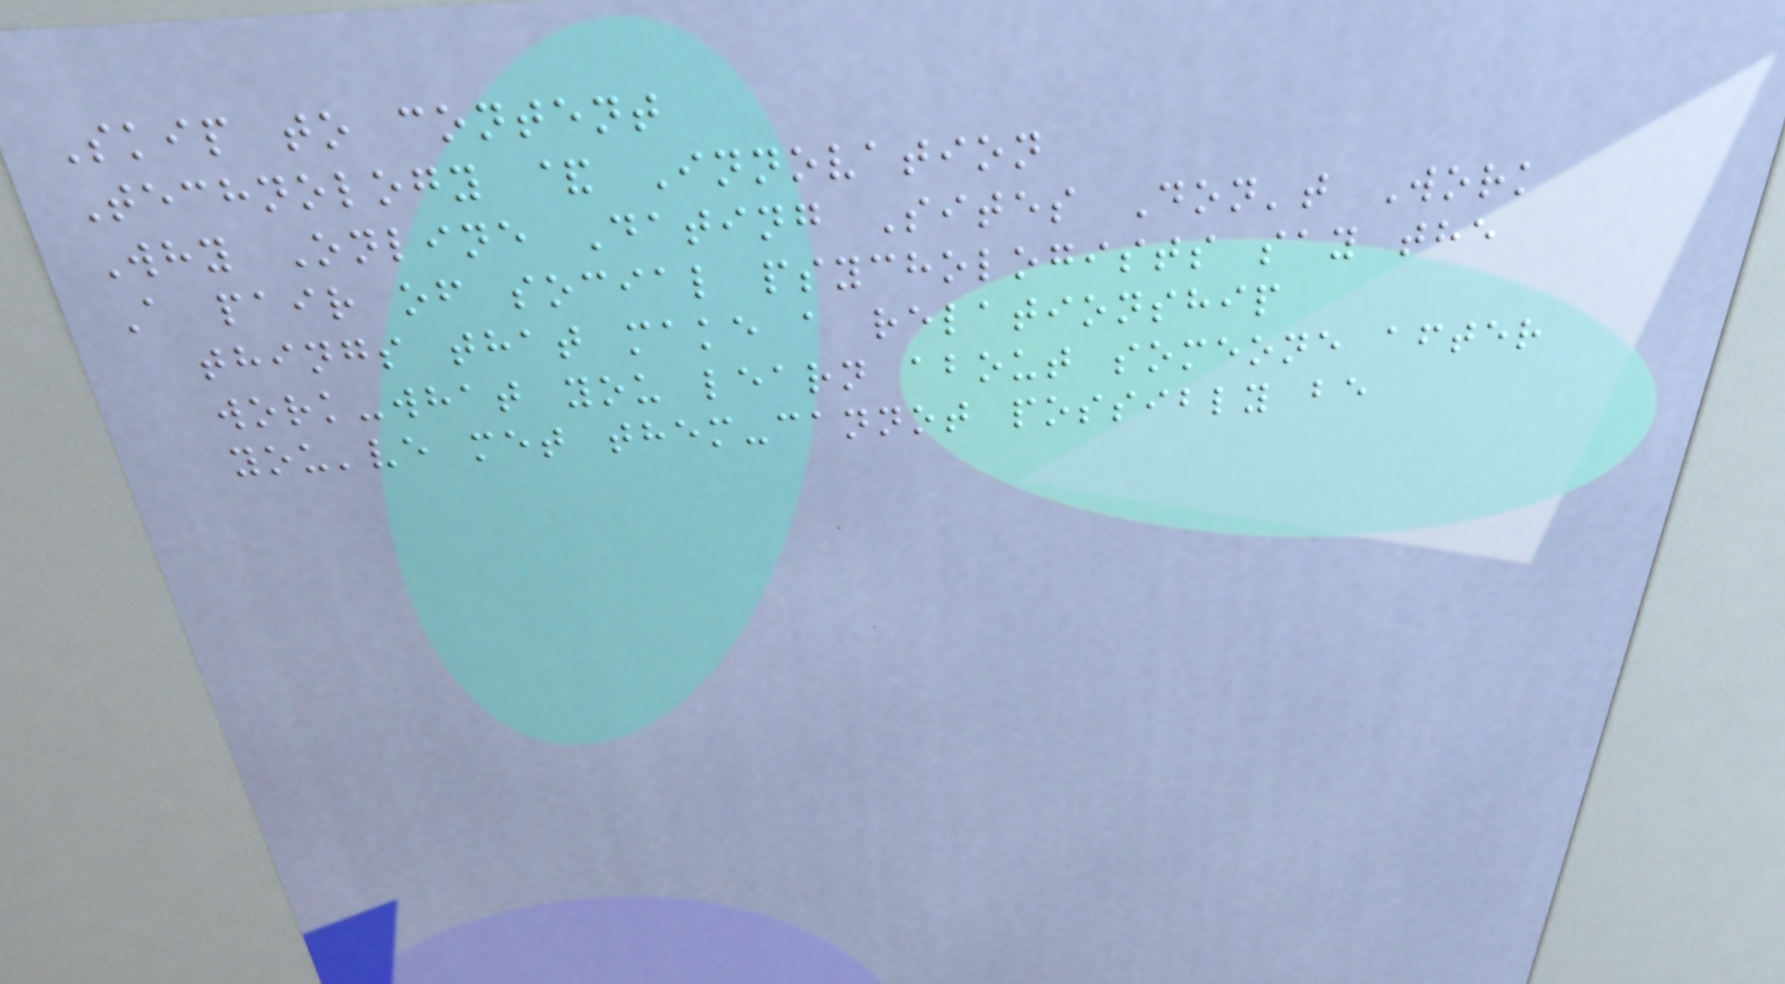Skip to content
Technology & Innovation
Why Online Dating Sites Don't Work
A pair of social psychologists say the
things that make a relationship
work-what you learn about someone after
you've met them-cannot possibly be
